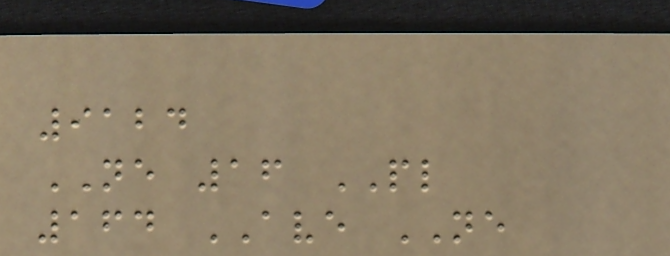9124
NE 16 PL
164 AVE NE
